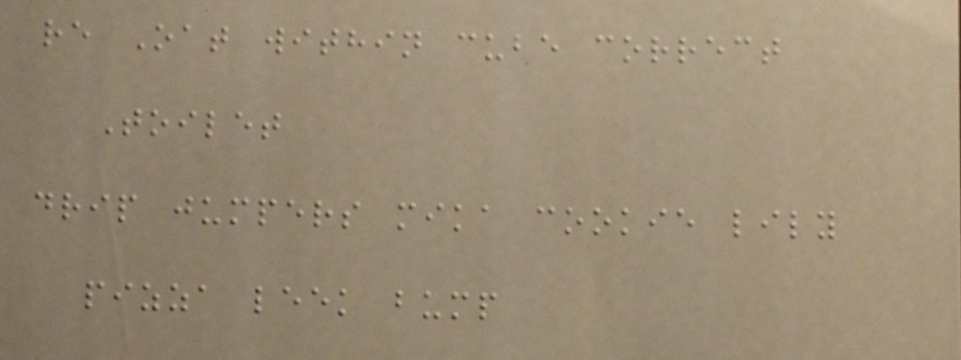re Oat within cube correct
Toilet
drip jumpers mika cookie lily
pizza leek bump
